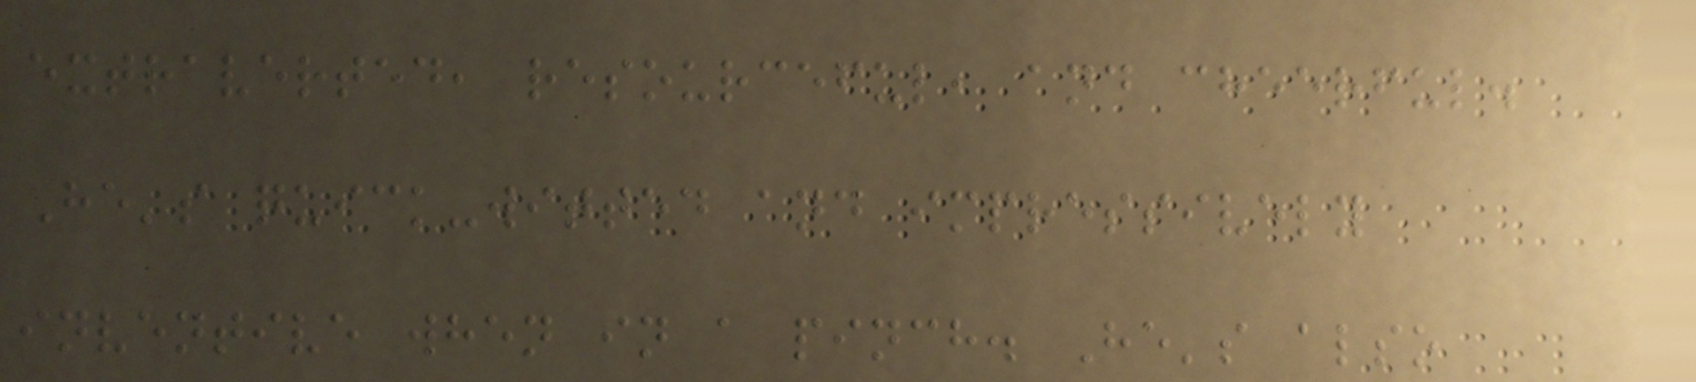extraverted, resourceful, and cheerful.
He's quick-witted and impressively
inventive when in a pinch. He's also
